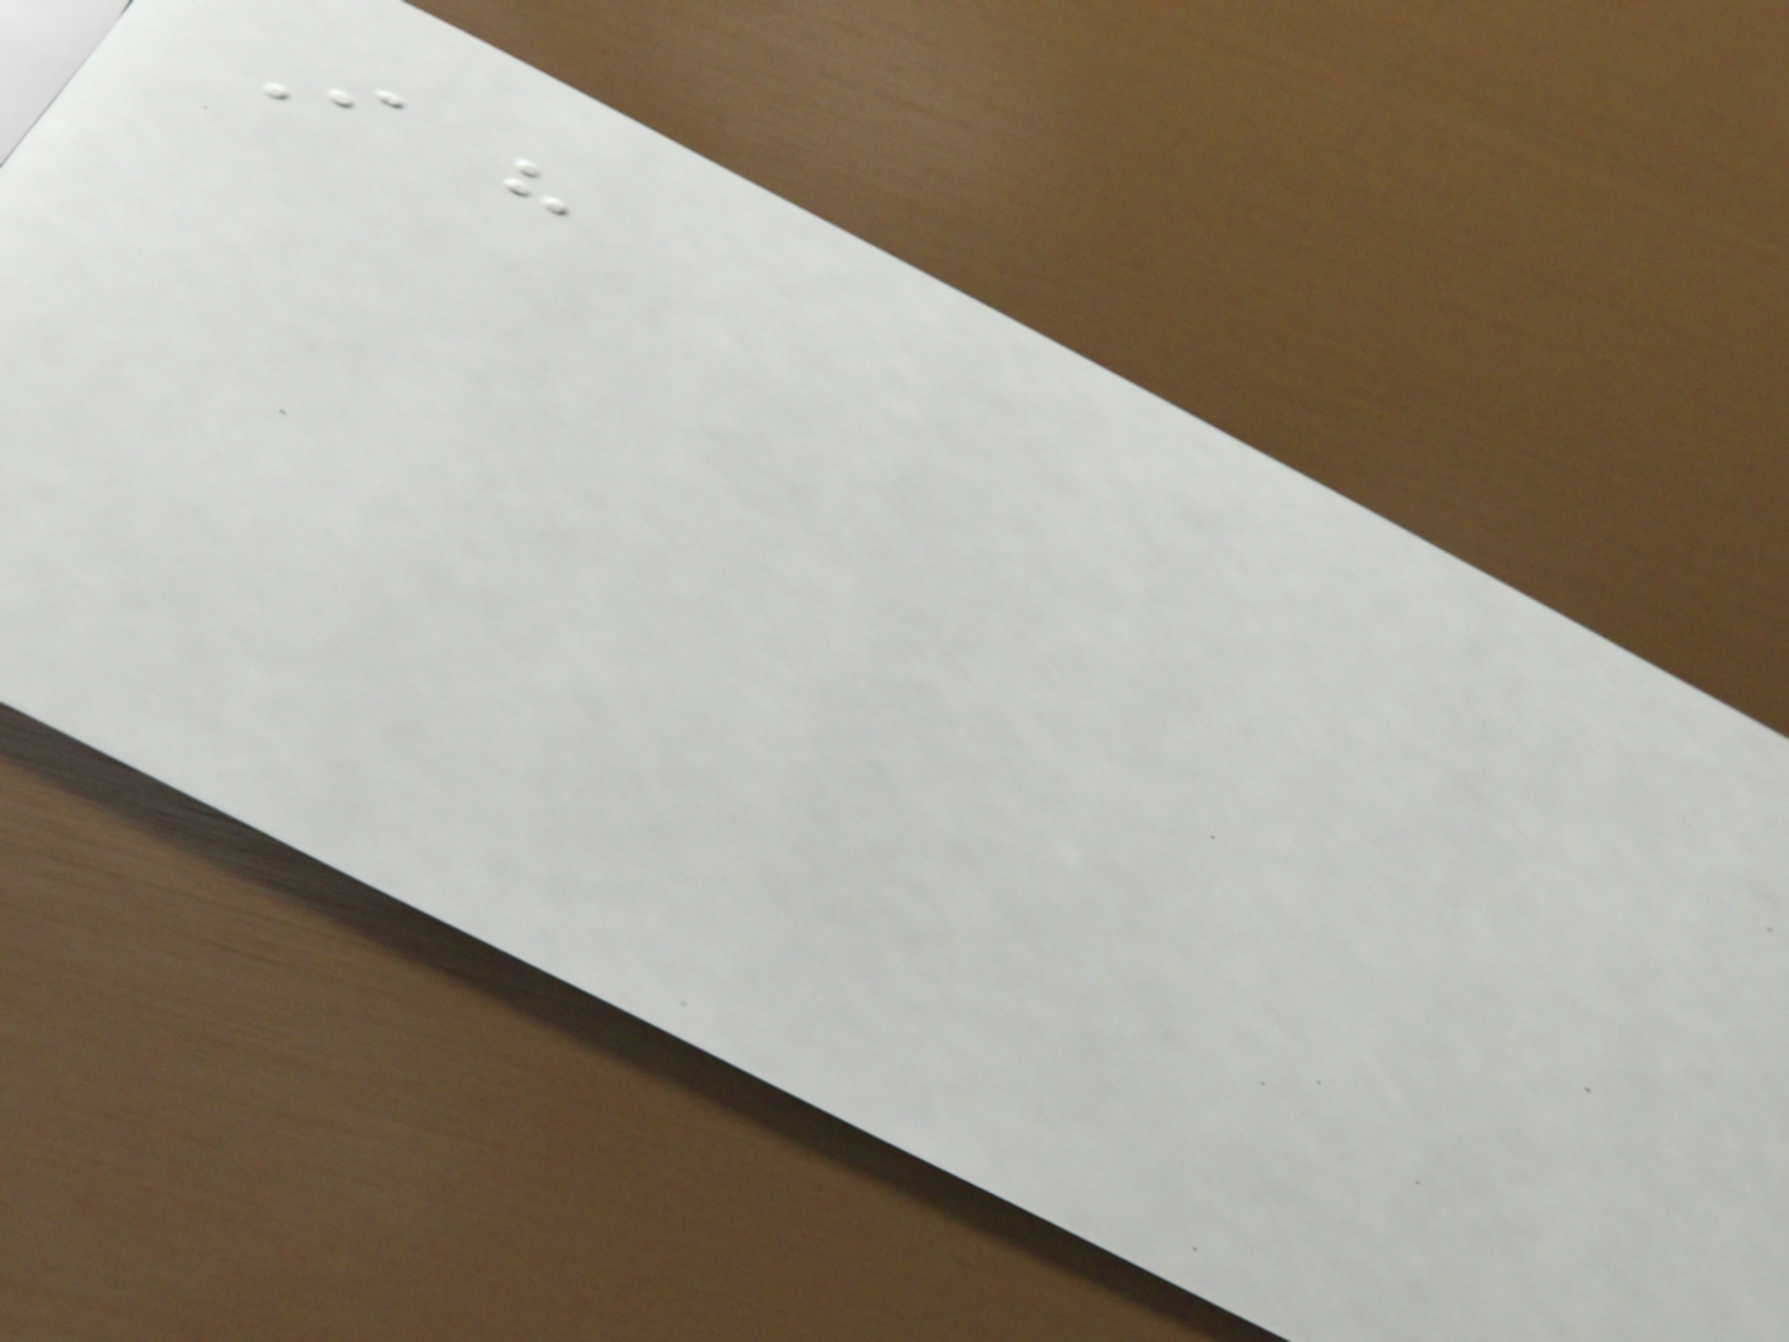I have
